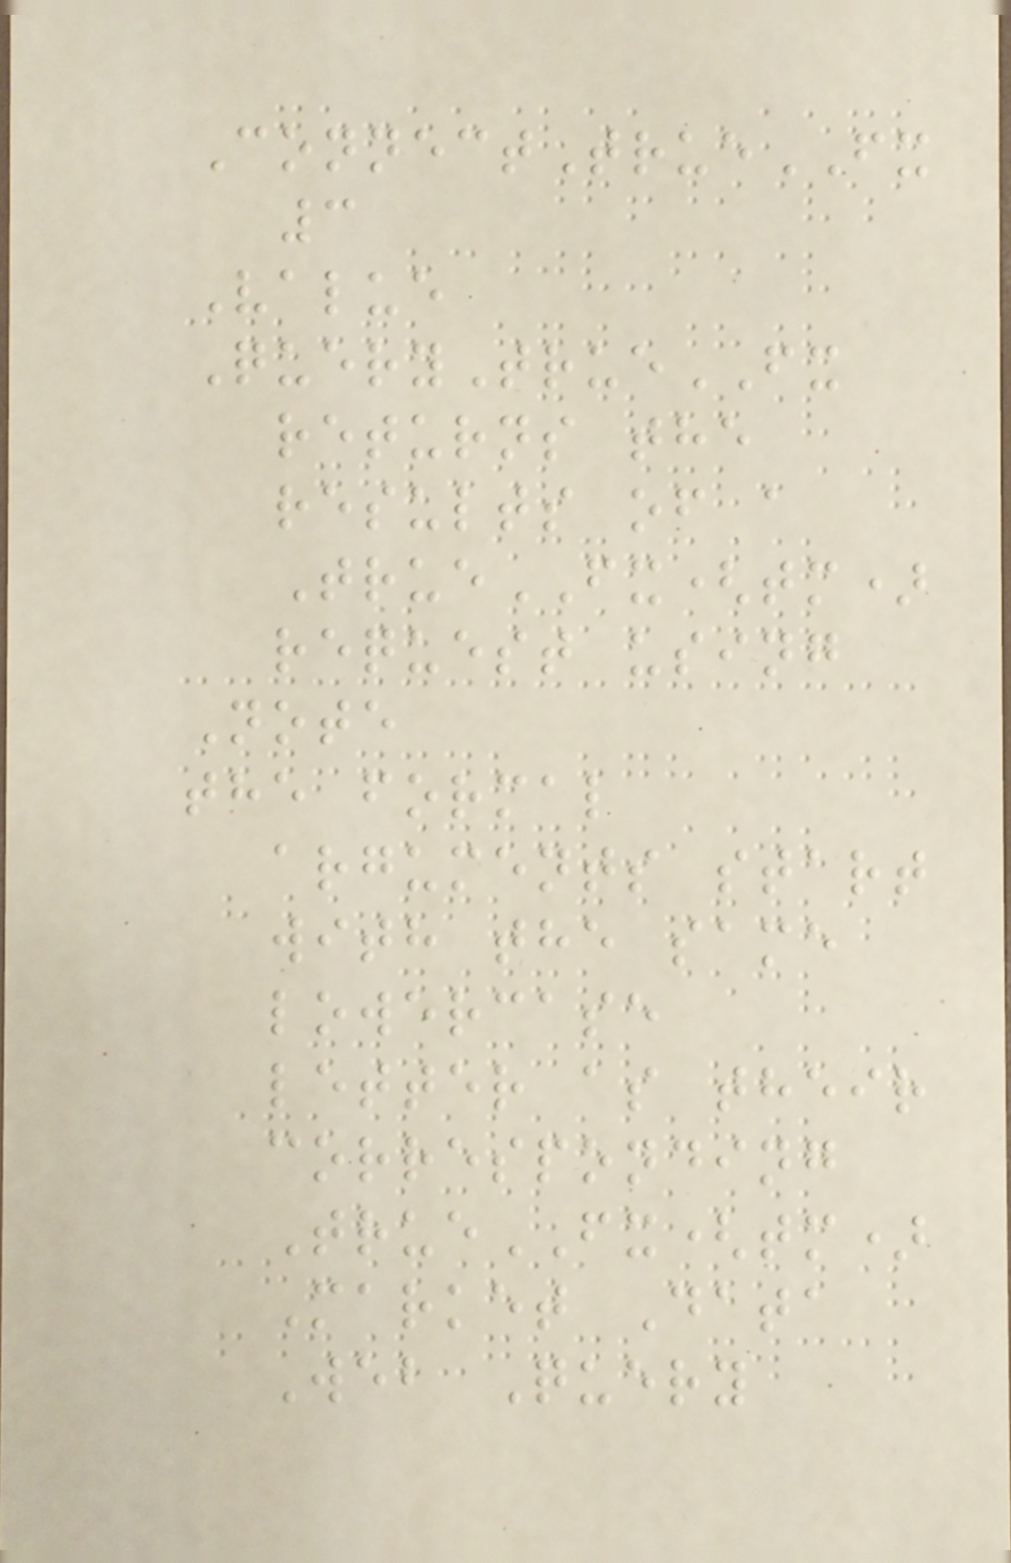ConnectTrueFX
3
Value
QueryTrueFX
returns the
results of a
TrueFX(tm)
request using
Note
the formal
arguments start
with the same
lowercase
letter as their
corresponding
TrueFX(tm)
Market Data
Web Query
